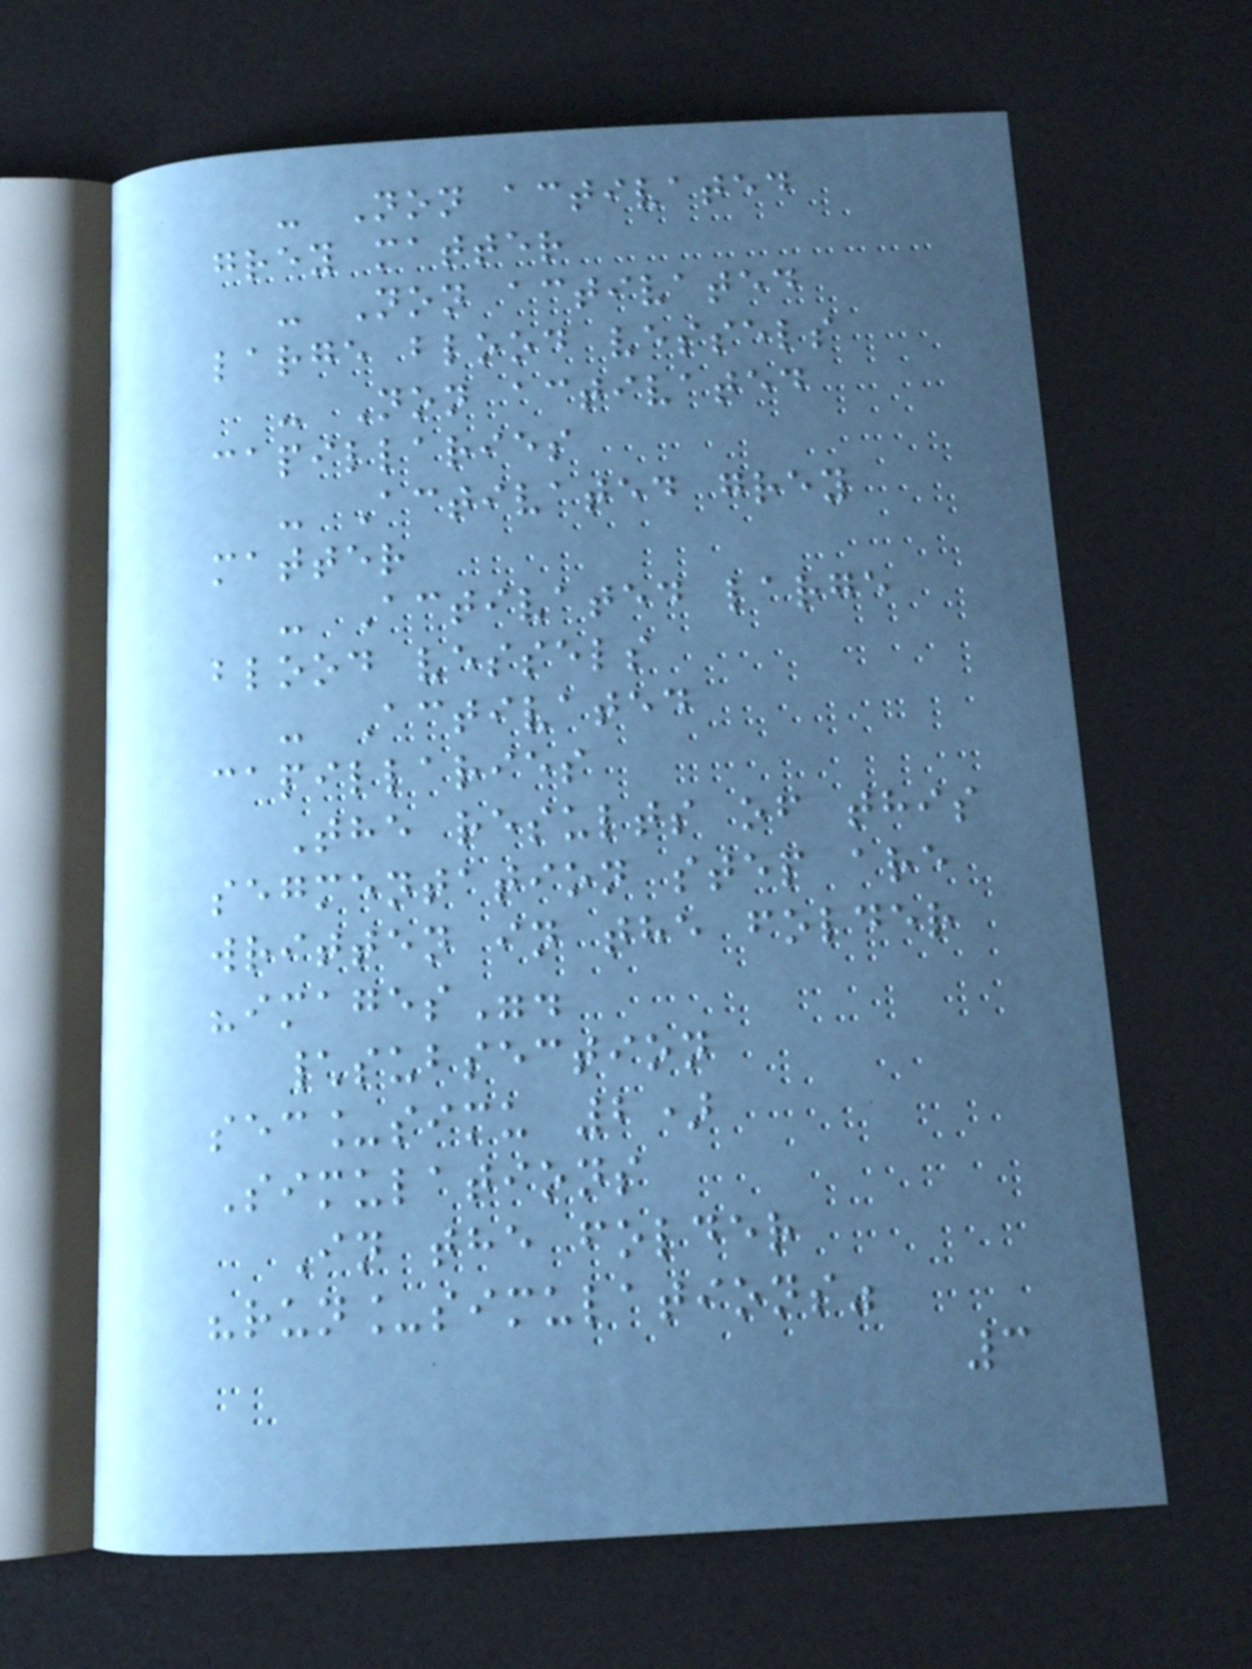- Non activated
grey matter
- Non activated
large blood vessels
- Non activated
capillaries
- Activated grey
matter
- Activated large
blood vessels
- Activated
capillaries
The results of this
segmentation step are
written in the folder
"images".
\subsection
sec_simu 2)
Simulations
In the folder
"run_simulations"
3
